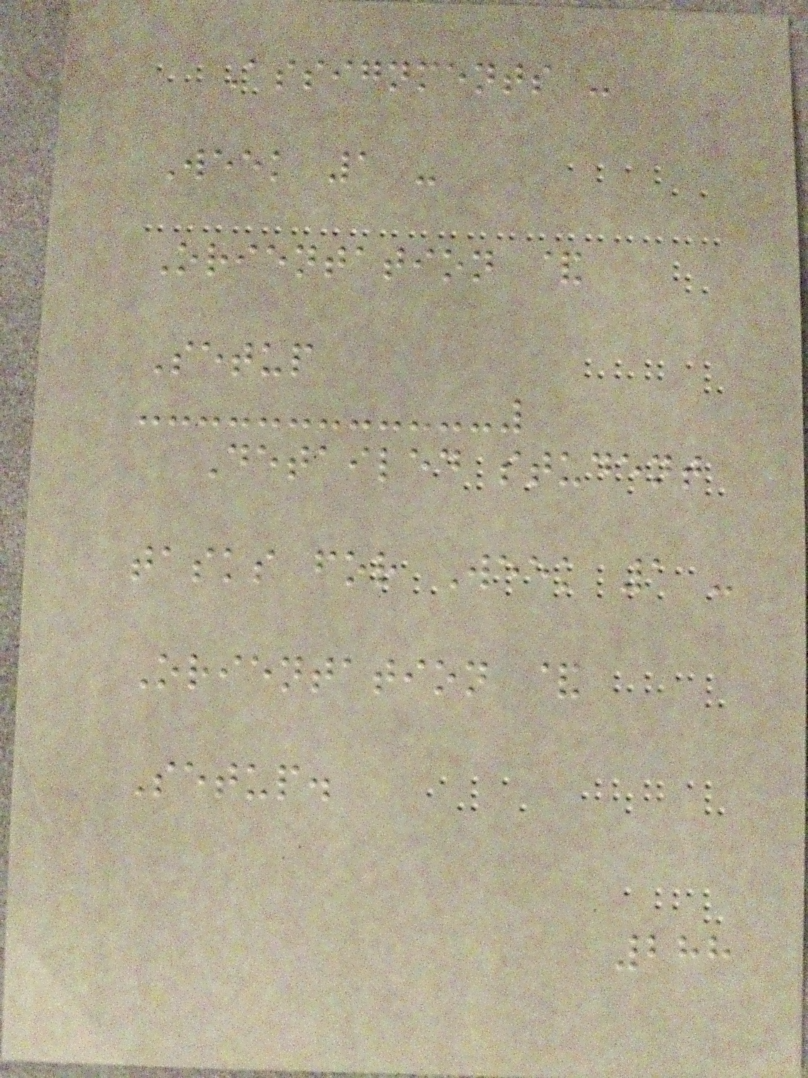Assignments -
Week 1 -
Orientation &
Setup
Detailed student
tasks for Week 1 -
Orientation &
Setup.
288
